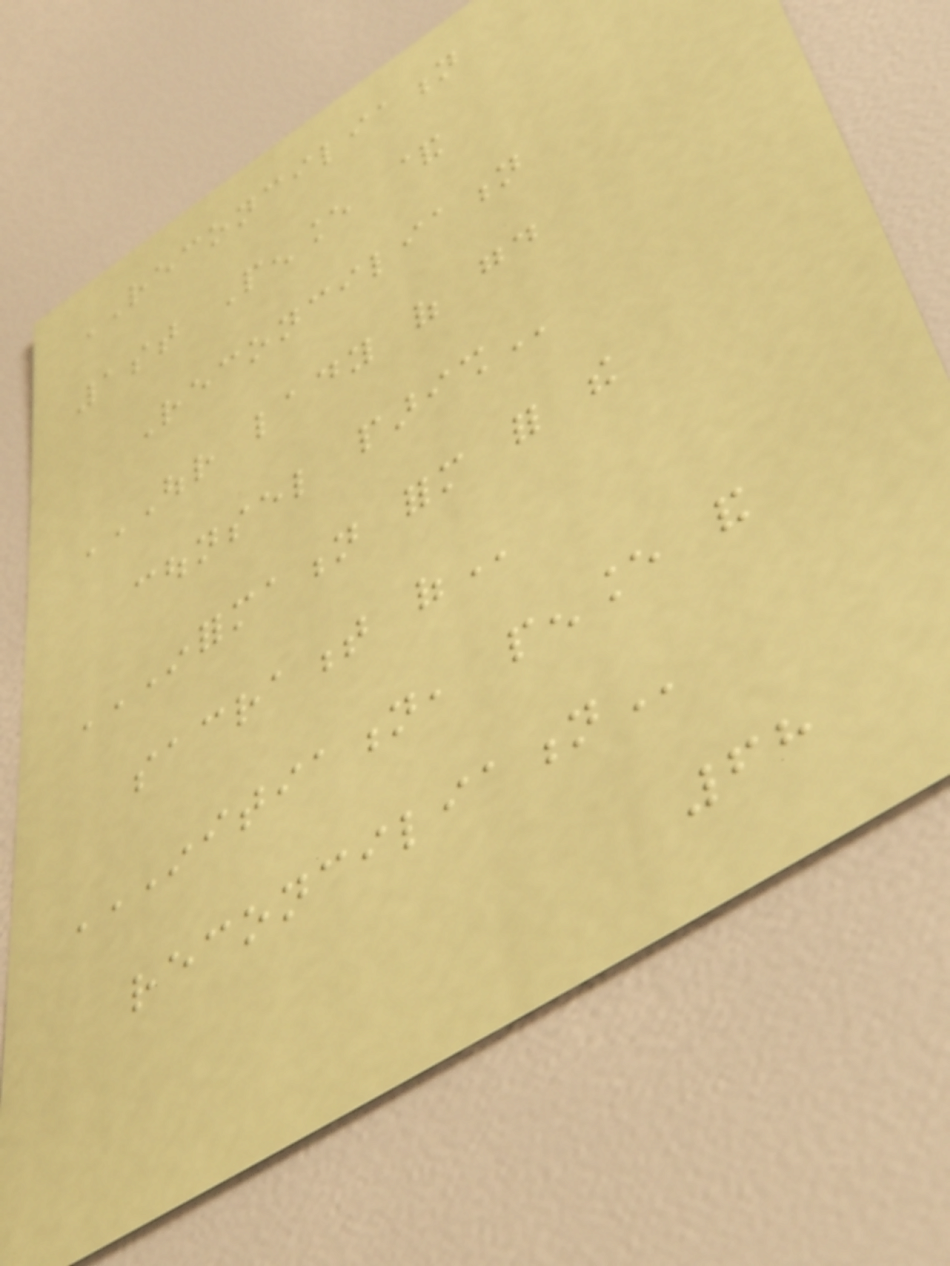RECONCILIATION
1st Penance &
Reconciliation
OUR LADY OF GOOD
COUNSEL PARISH
INFORMATION FORM FOR THE
SACRAMENT OF
INITIATION, PENANCE AND
RECONCILIATION
68
